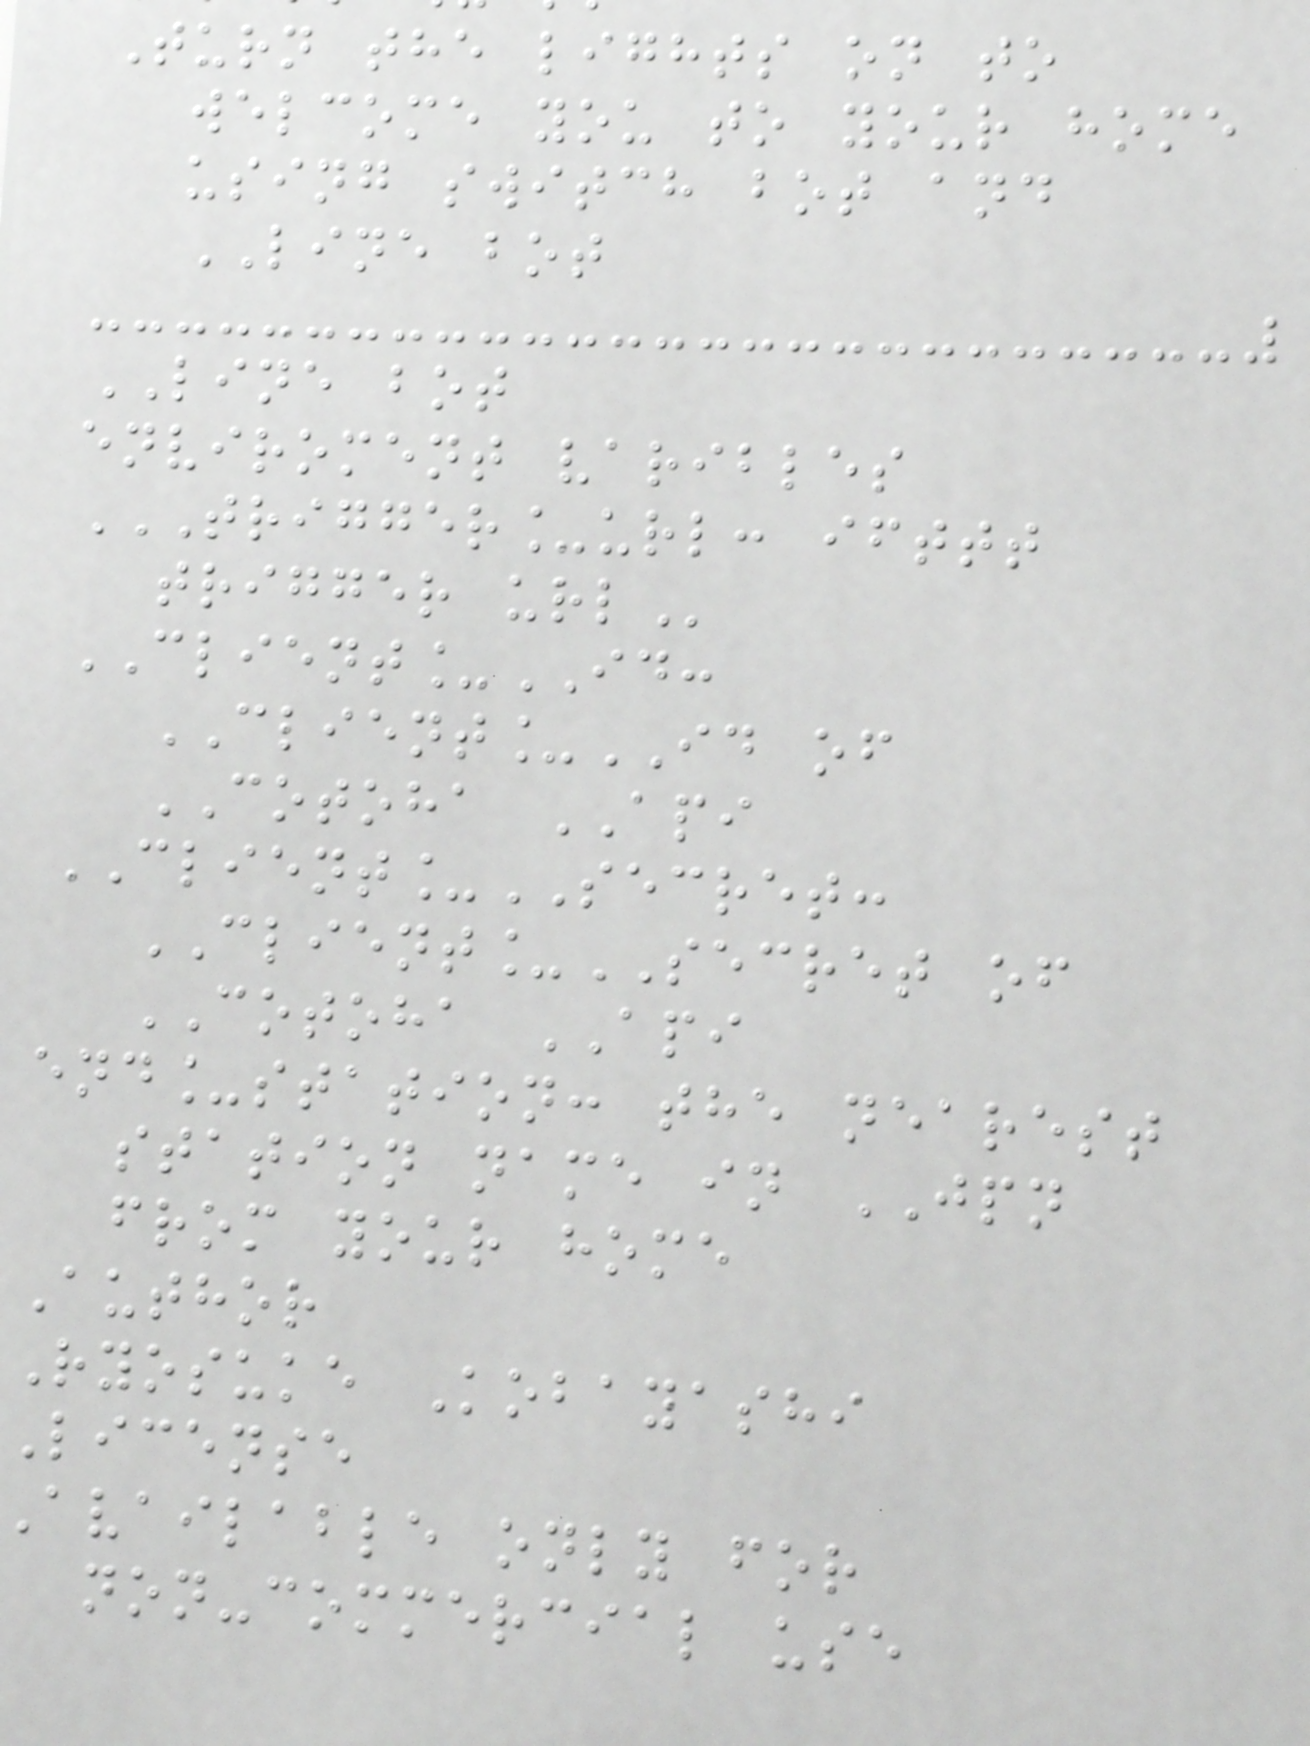Turn the lights on to
welcome you to your home
using switch bot and
LINE bot
LINE bot
enviroment varibles
TRIGGER_URL: IFTTT
trigger
CLIENT_ID:
CLIENT_ID of
COTOHA API
CLIENT_SECRET:
CLIENT_SECRET of
COTOHA API
end_station: the nearest
station name in JPN
from your home
Author
Ryosuke Kobayashi
License
available only for
non-commercial use
